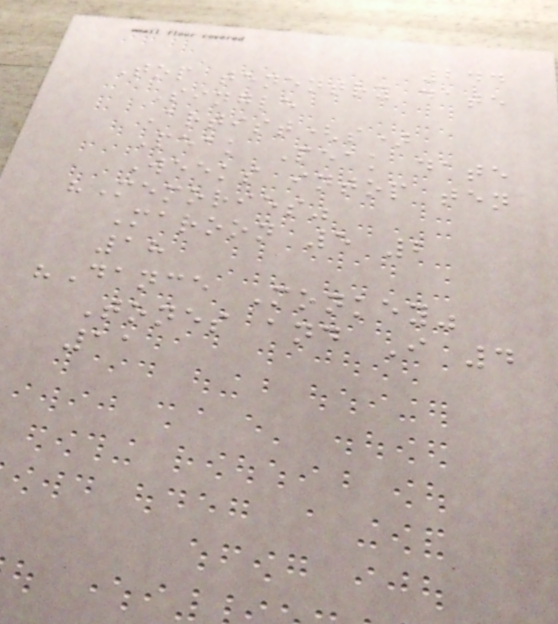244
Top tenentry date
Single
Artist(s)
Peak Peak date
Weeks intop ten
"Memories"
Maroon 5 2
18
"Dance Monkey"
Tones and I 4
11
